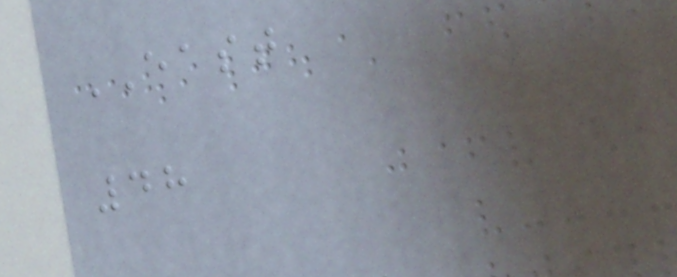EAST
48
